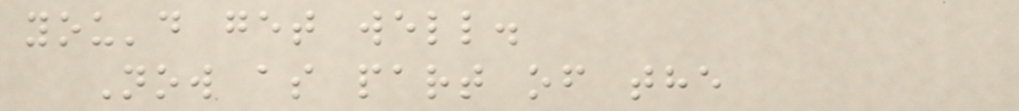you'd get well.
Now as part of the
